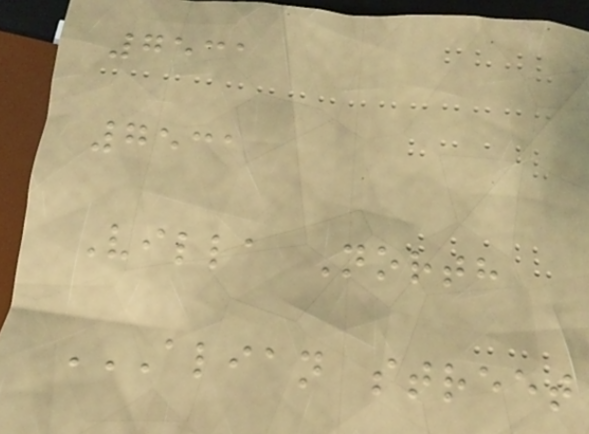7531
7531
Villa North
ALIAN STREET
